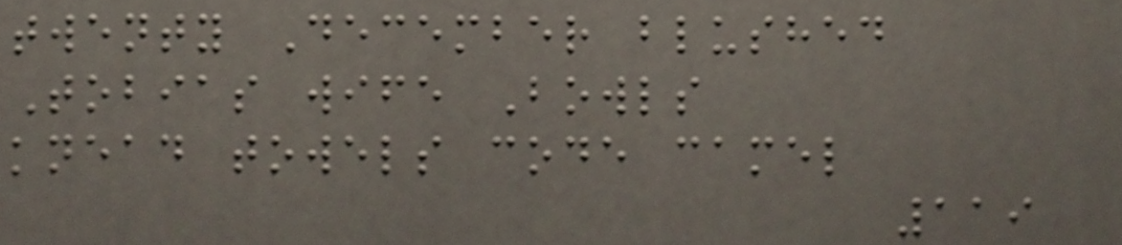twenty December blushed
Tobias wife Bowls
knead towels code camel
119
